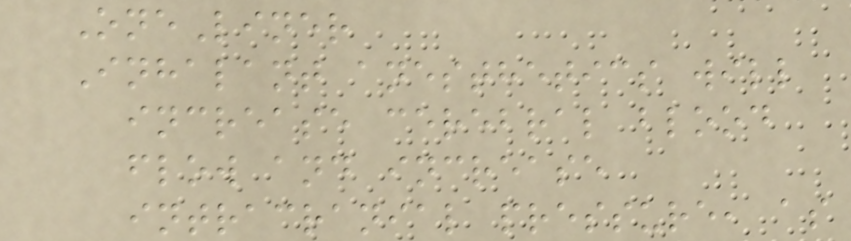OneLiner
Inhalant anesthetics will
increase cerebral blood
flow and increase
intracranial pressure, as
